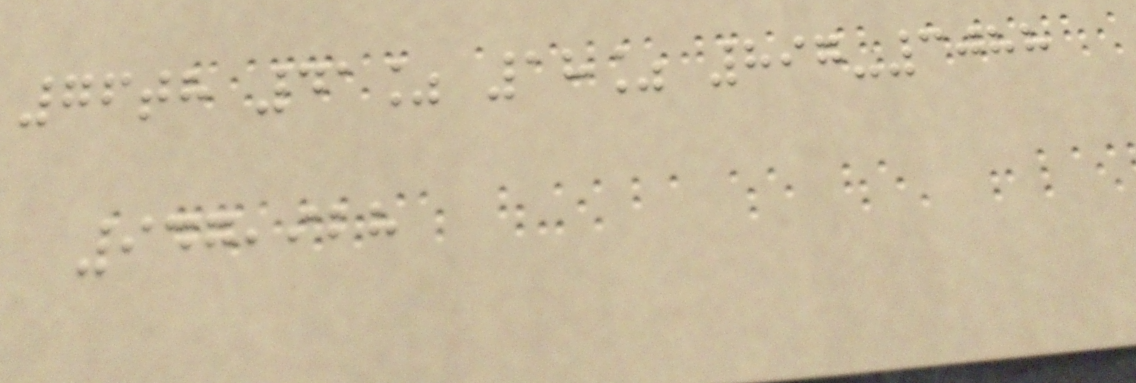76th 41% 18% 897-3088
947,928
